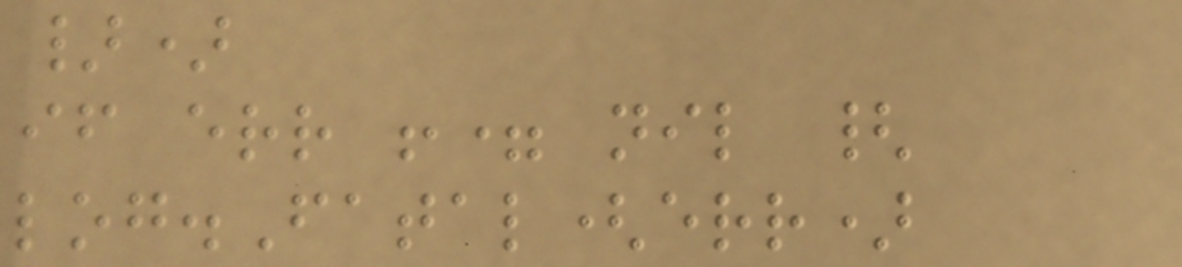})
if err != nil {
log.Fatal(err)
